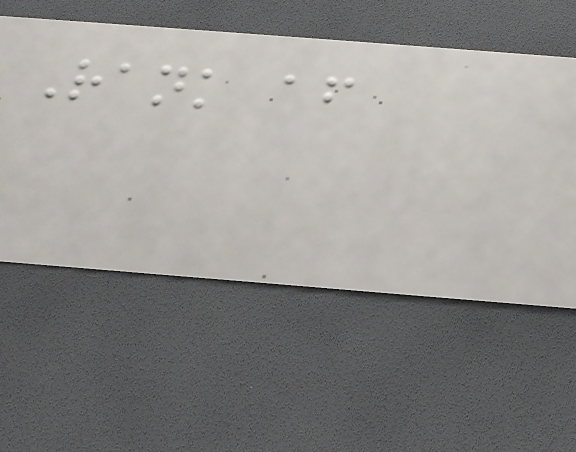Rank after
